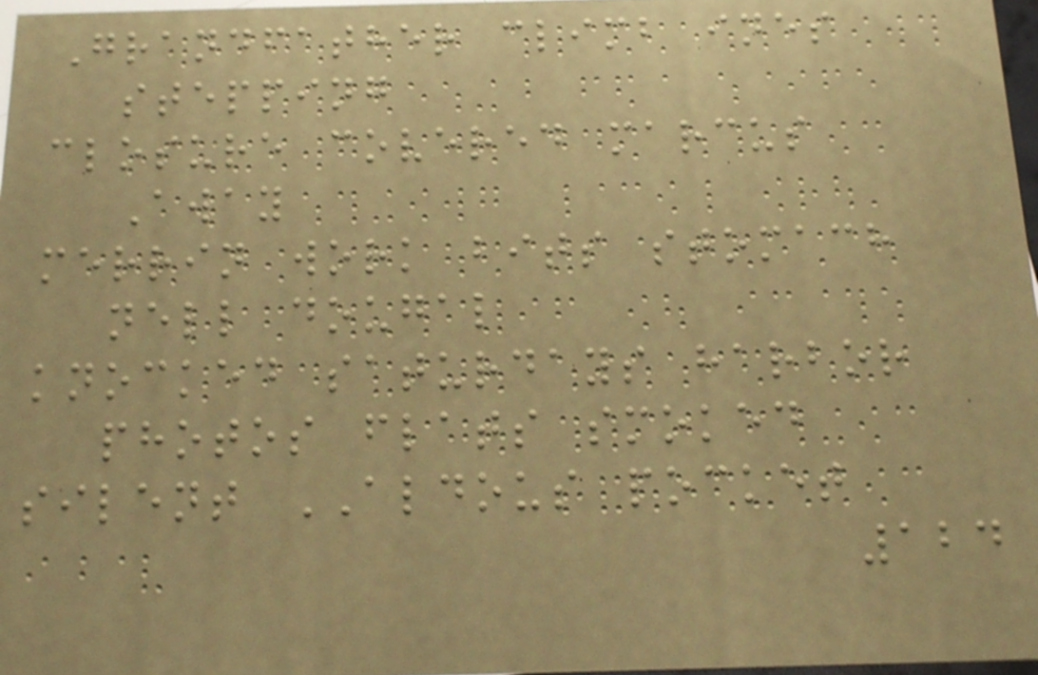Grandfather climb ines
stepping
closure covered marcus
Away
merrin work bits stomach
nell dougal
knocked saturdays harbor
photos flats smoked
silent ALDOUS pocket
124
